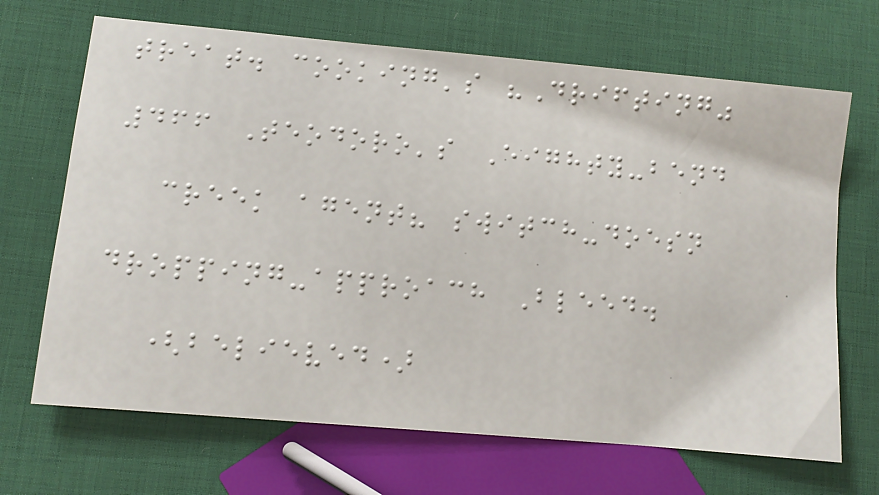treat. cooking's "Drifting"
466 Teodoro's Eighty-bend
creek agent? switch-doesn
dropping-approach Bleed.
(believed)
